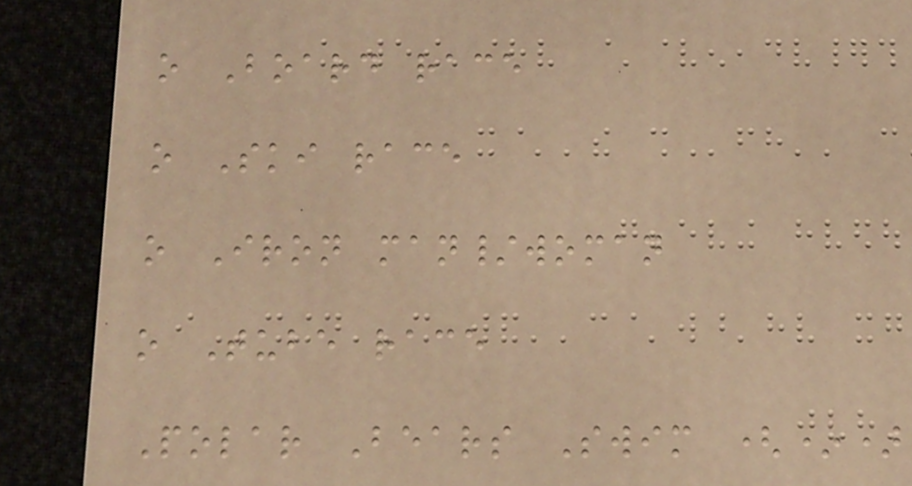o Board race
o Ski race
o Iron man/woman
o Tube race
Polar Bears Swim (*)
